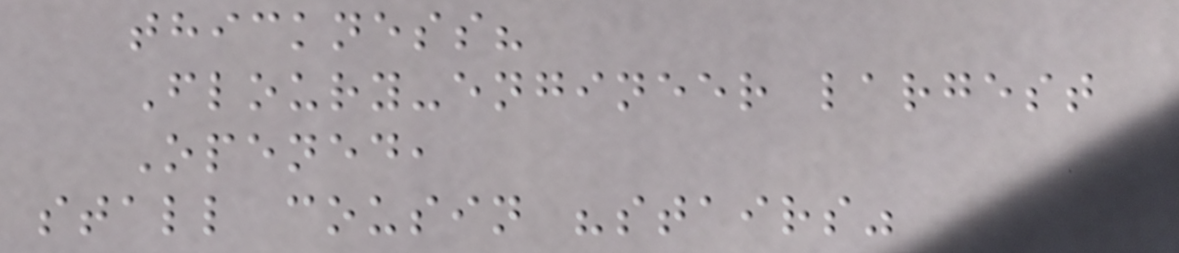thickness?
Floury-engineer largest
Opened,
stall cousin "stairs"
